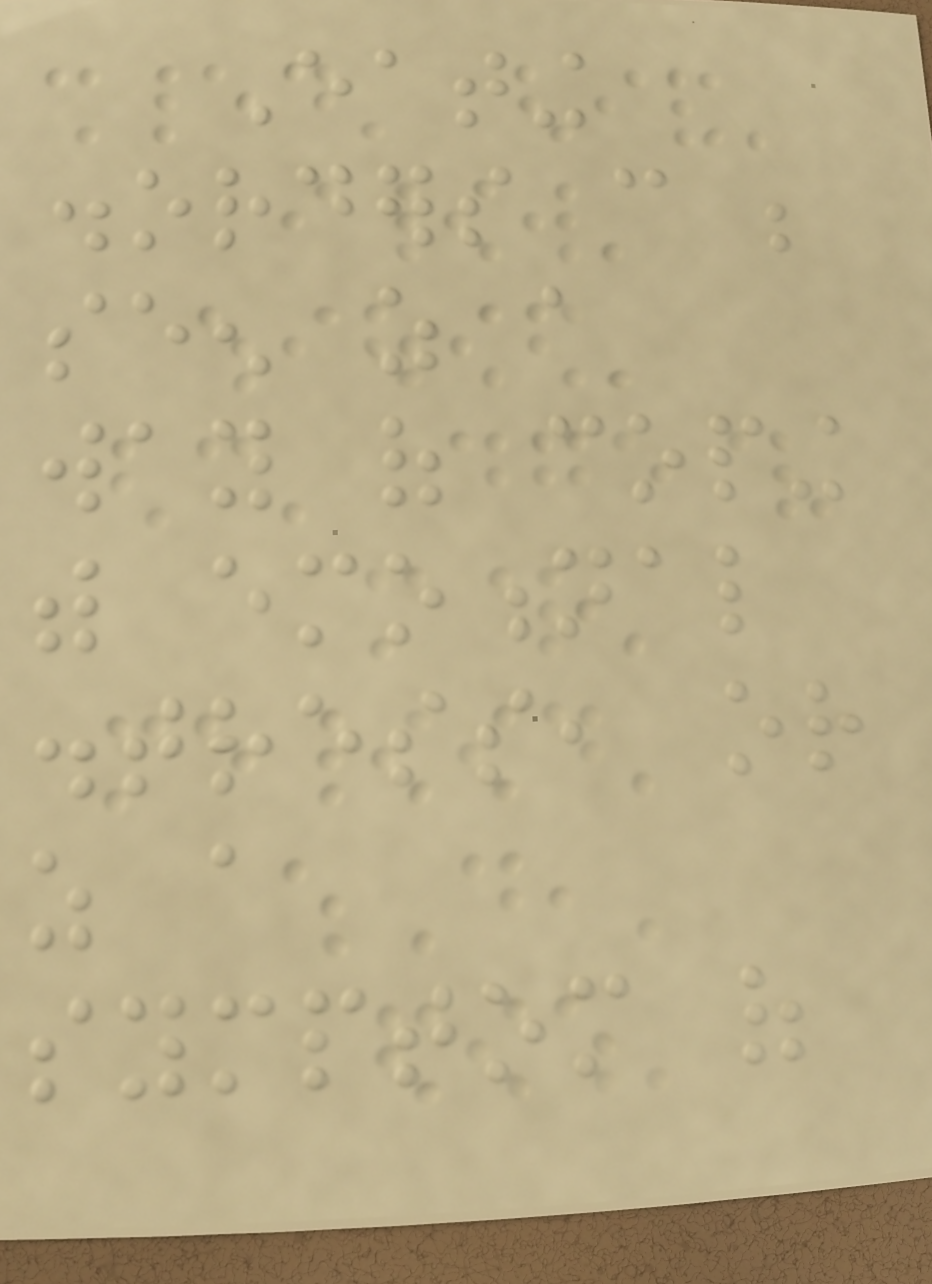Eating
disorders can be
seen as a
way of coping
with emotional
distress, or
as a
symptom of
